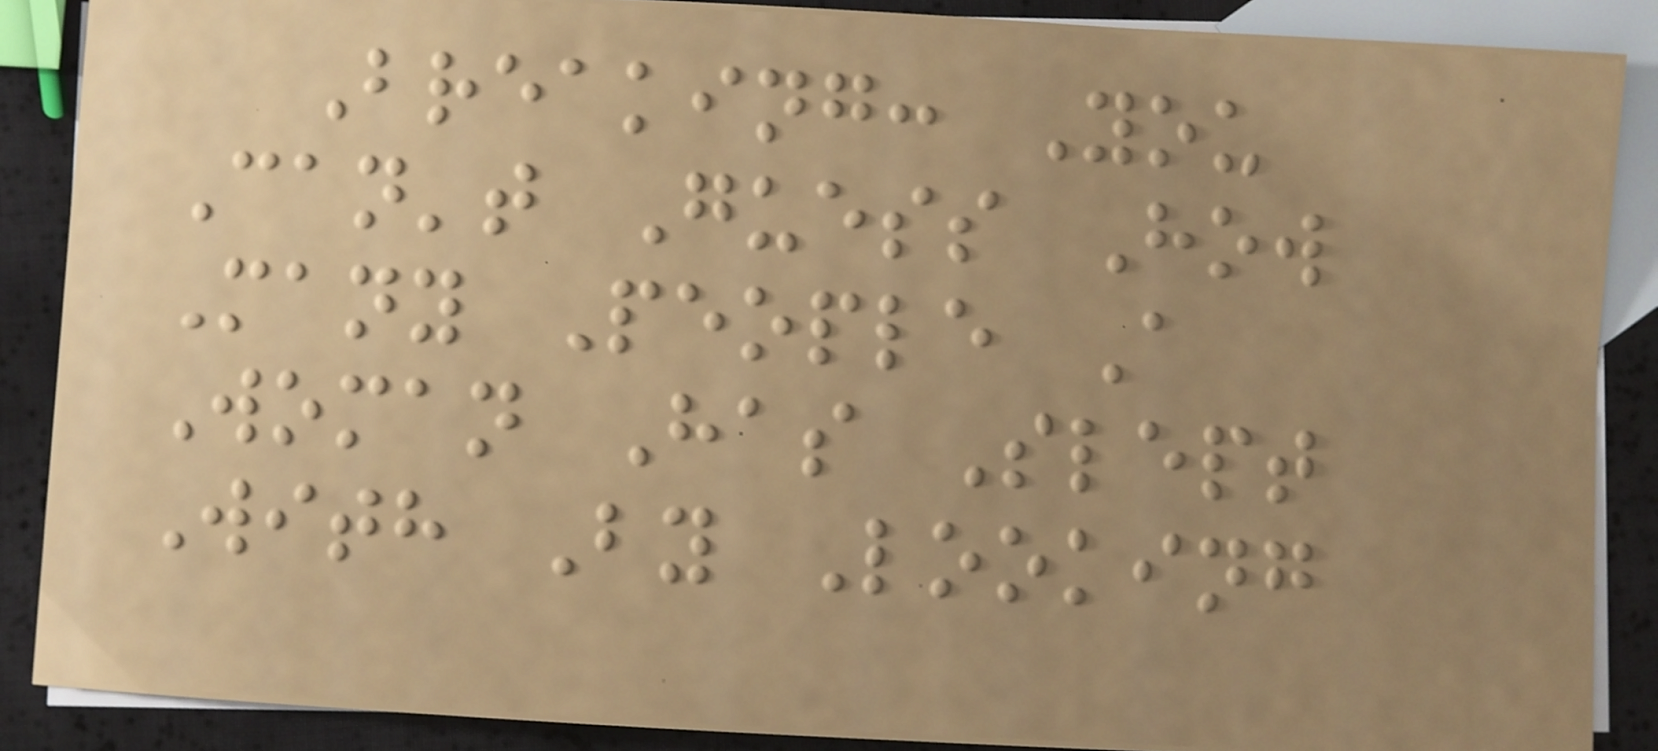Breaking: You
Can't Guess How
Many People A
Woman Has Slept
With By Looking
